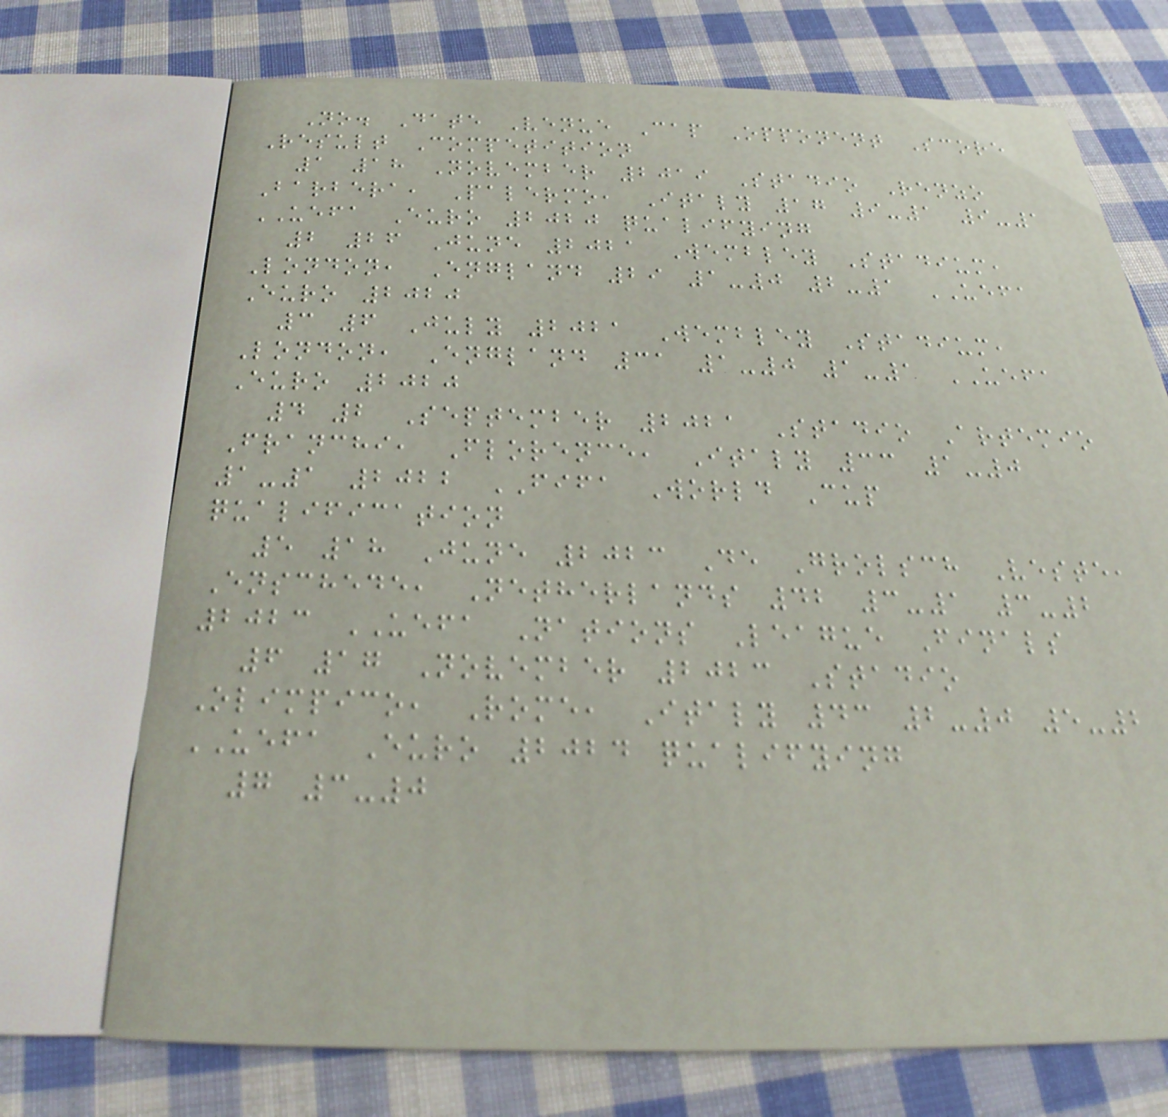No. Date Venue Cap Opponent Score
Result Competition
1 18 November 2019 Stadio Renzo
Barbera, Palermo, Italy 17 9-1 9-1
UEFA Euro 2020 qualifying
2 26 June 2021 Wembley Stadium,
London, England 29 1-0 2-1 UEFA
Euro 2020
3 6 July 2021 Wembley Stadium,
London, England 31 1-0 1-1 UEFA
Euro 2020
4 2 September 2021 Stadio Artemio
Franchi, Florence, Italy 33 1-0
1-1 2022 FIFA World Cup
qualification
5 18 June 2023 De Grolsch Veste,
Enschede, Netherlands 42 3-1 3-2
2023 UEFA Nations League Finals
6 17 November 2023 Stadio
Olimpico, Rome, Italy 43 2-0 5-2
UEFA Euro 2024 qualifying
7 3-0
